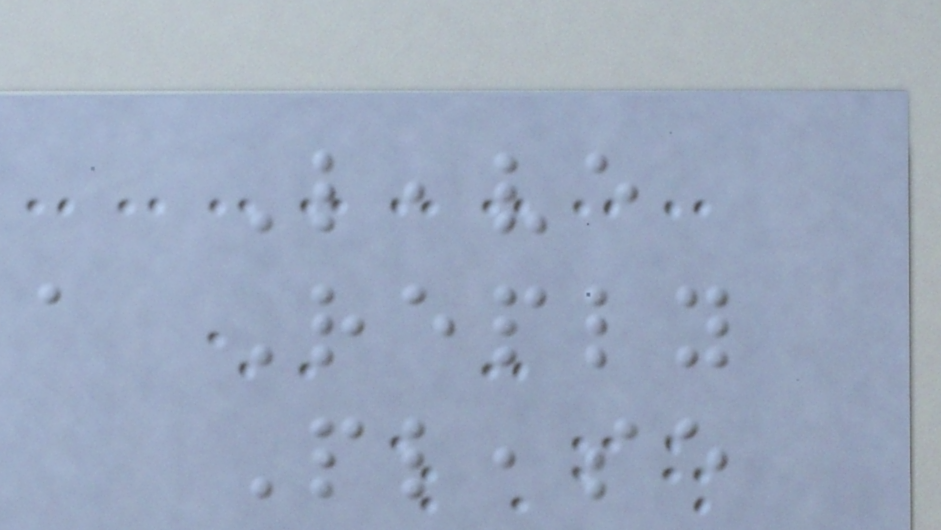Leave
a Reply
Please
